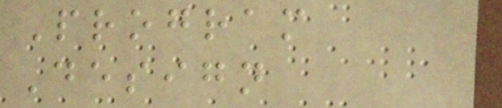Program
Design
